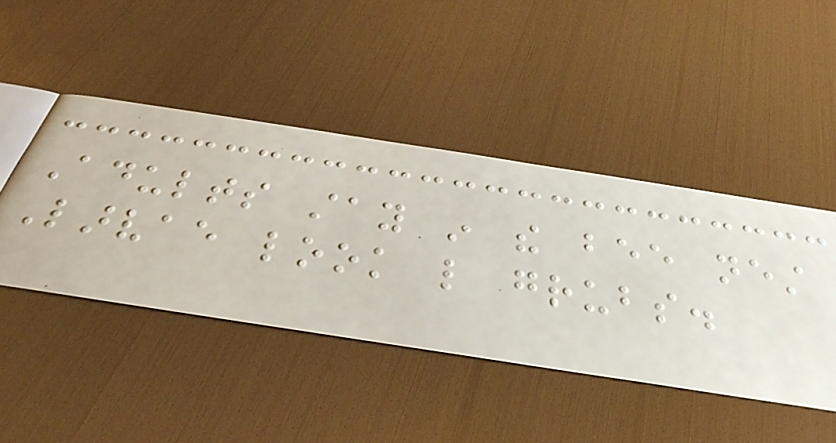Adults stay in the bee nest
Larvae look like grubs.
